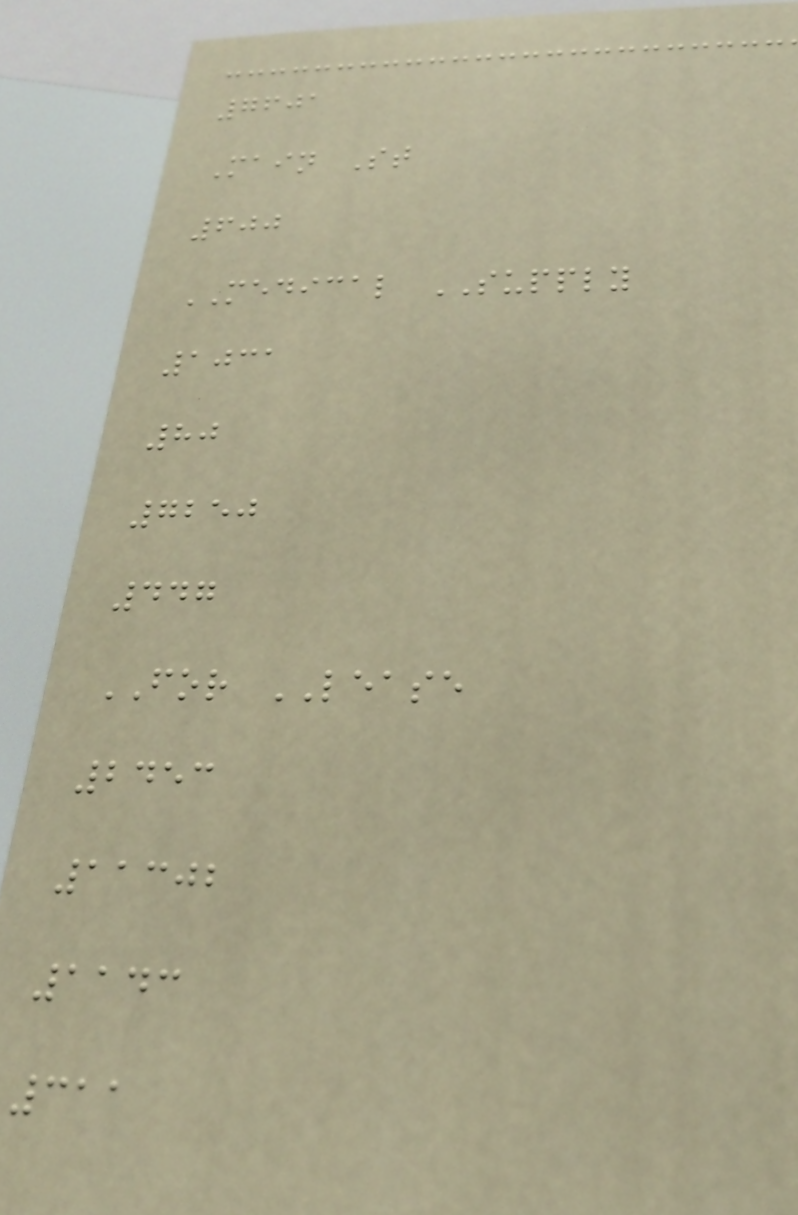7601
Main St
600
MEDICAL SUPPLY
1031
80
7250
447
FOR LEASE
2453
11302
1143
311
